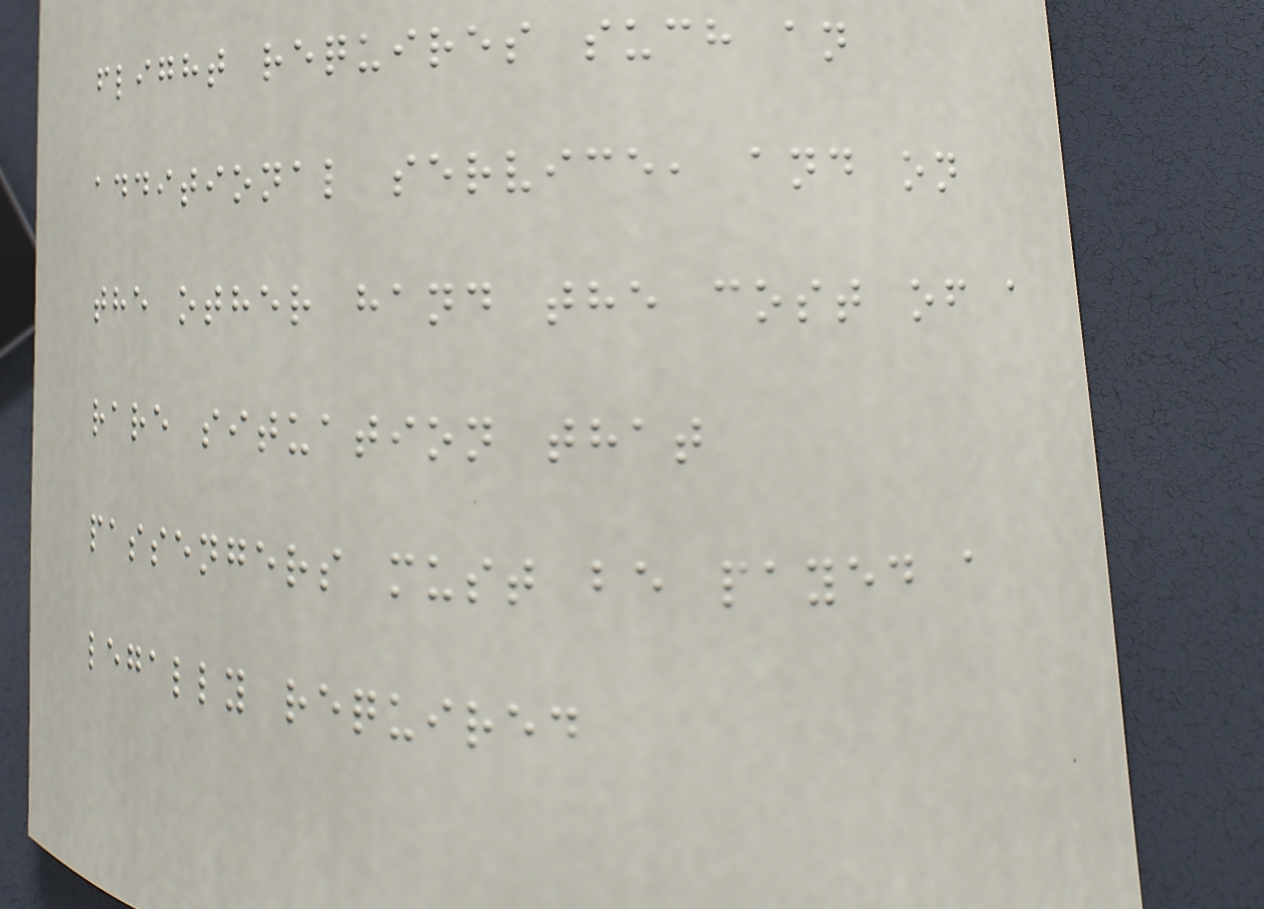flight requires such an
additional service, and on
the other hand the cost of a
rare situation that
passengers must be payed a
legally required
